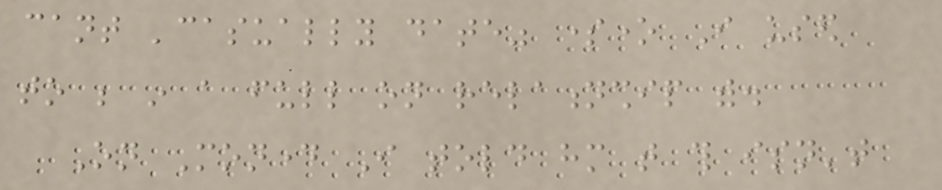cant 'casually date" someone I used
to be in a full on relationship with.
On Monday I told him that this isn't
